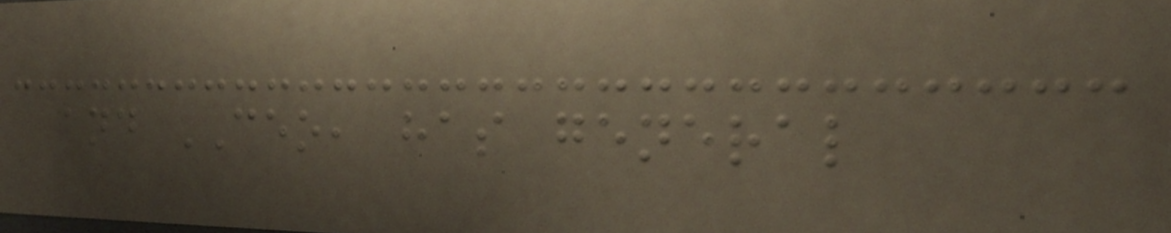and CEO, has general
